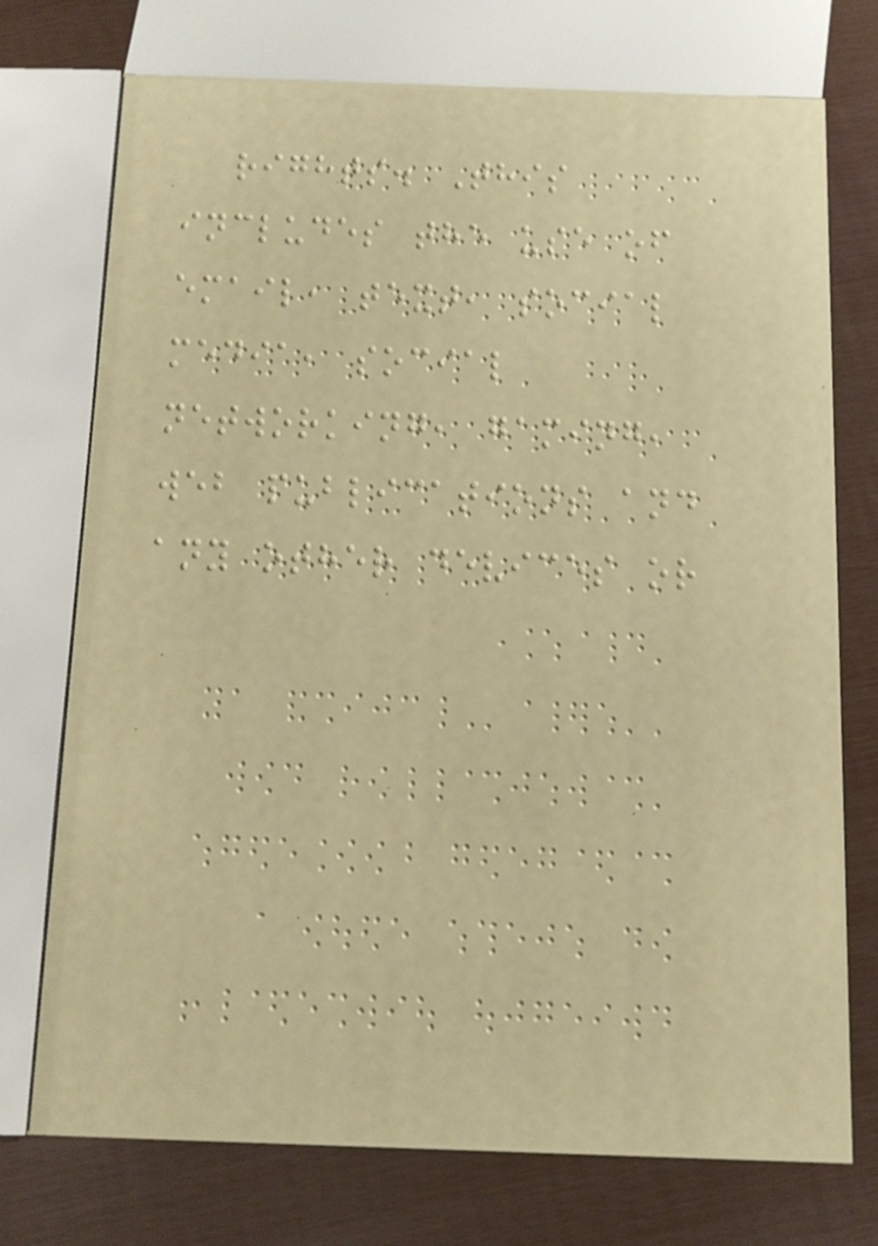rights. This
includes the use of
email, text, social
media, social
networking, gaming,
web publications and
any other devices or
